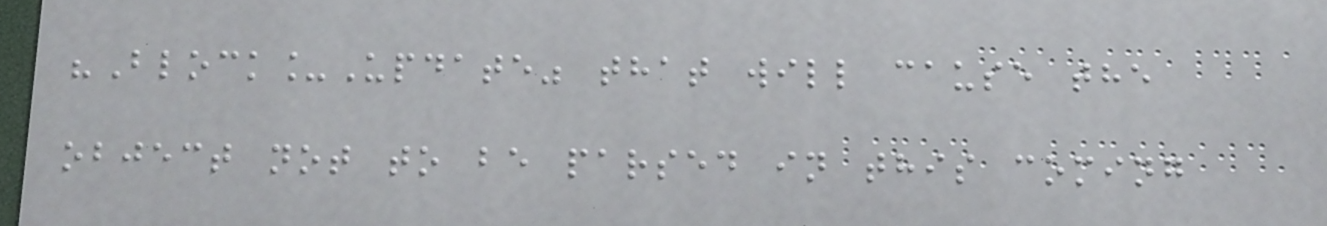"Block_Update" that will cause the
object not to be parsed in this coming
